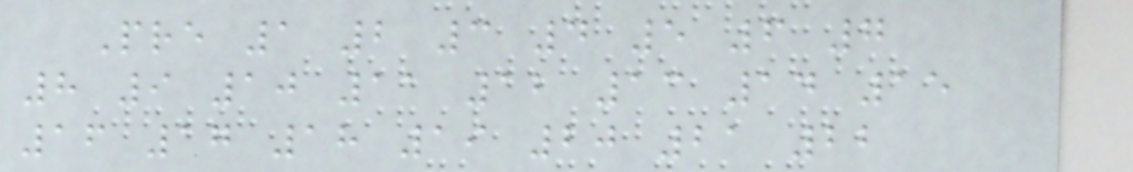Pre 1 2 3 4 5 6 7
8 9 10 11 12 13 14 15
16 17 18 19 20 21 22
